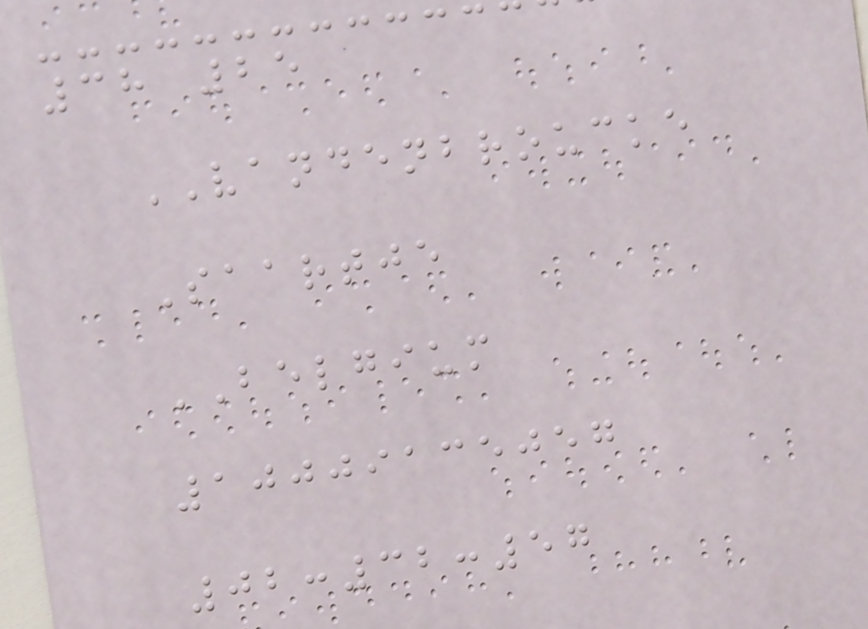38 25
VANDENBROUCKE
Saartje
BELGIUM
10009135057
02:32:57
